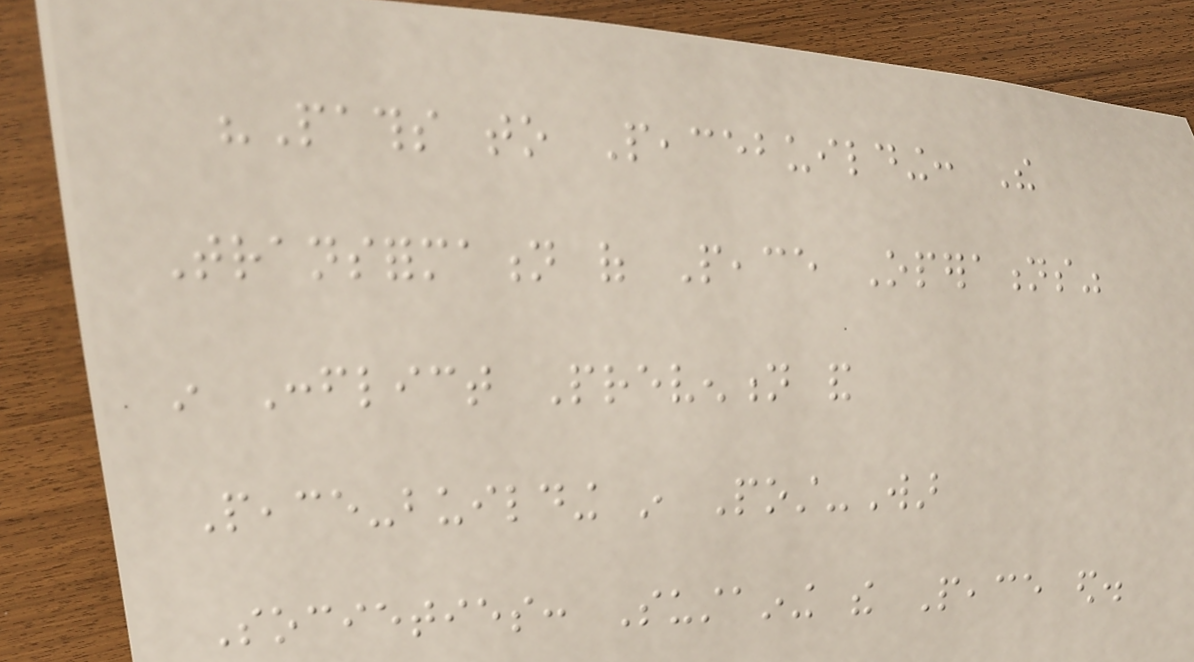"Paths to Peacebuilding: The
Transformation of Peace Operations"
in Conflict Prevention and
Peace-building in Post-War
Societies: Sustaining the Peace ed.
